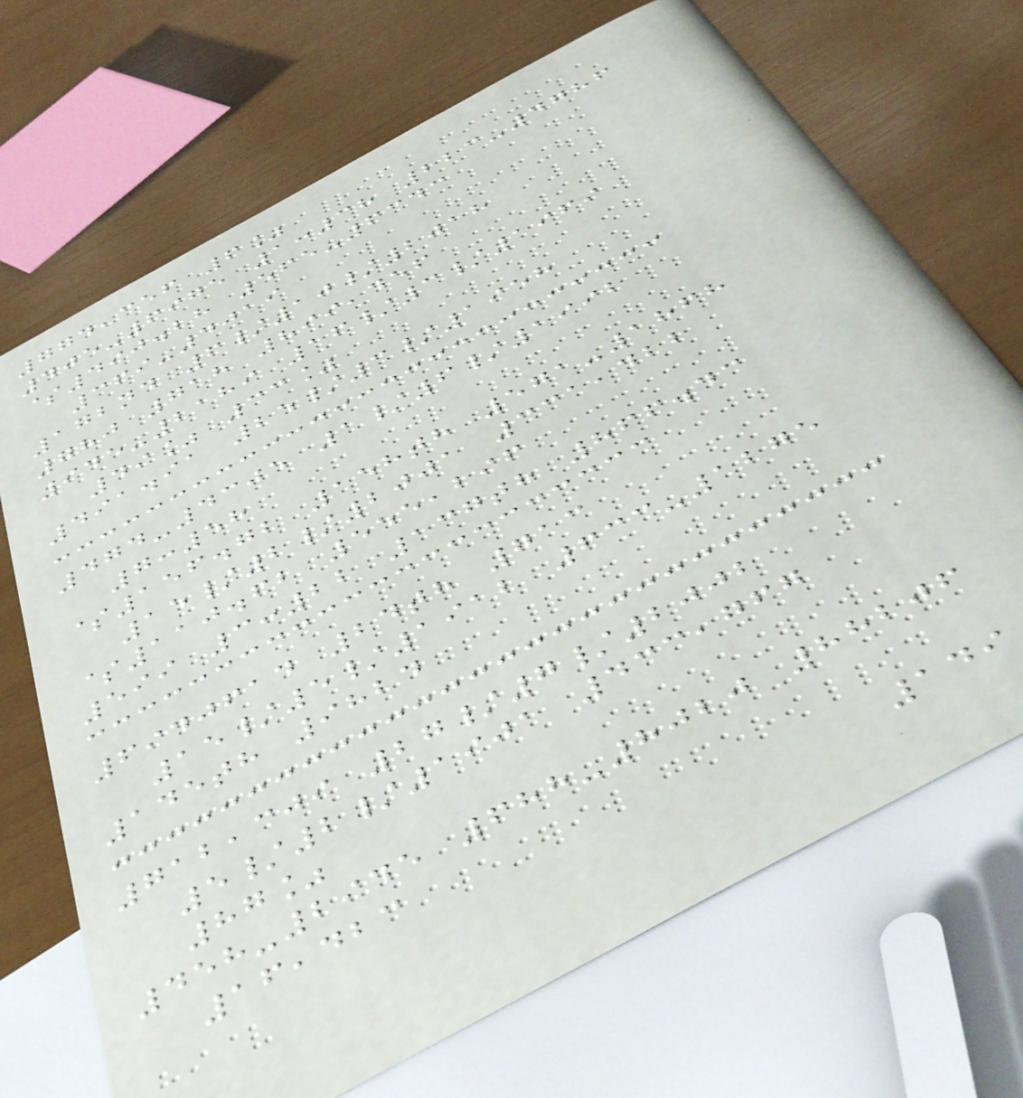774,356 6%
405-6975 1:38 223-4786
$490.28 565-6343
369-4019
172nd 6/10/2018
780 718 899,456
945-2189 16/3/1969
49% 33%
491.91 25/3/1958
474-4305 1/6/1992
7:58
$156.72 158th 571-1868
15/2/2001 331,422
$110.62 555,296
599 3:22 137th 866.43
6940614 24th 713
15/5/1912 633-1275
145th 9824
712,309 27/7/2002
5/2/1901 433,767
87%
458-2945 688-8020 88206
16,423
149
